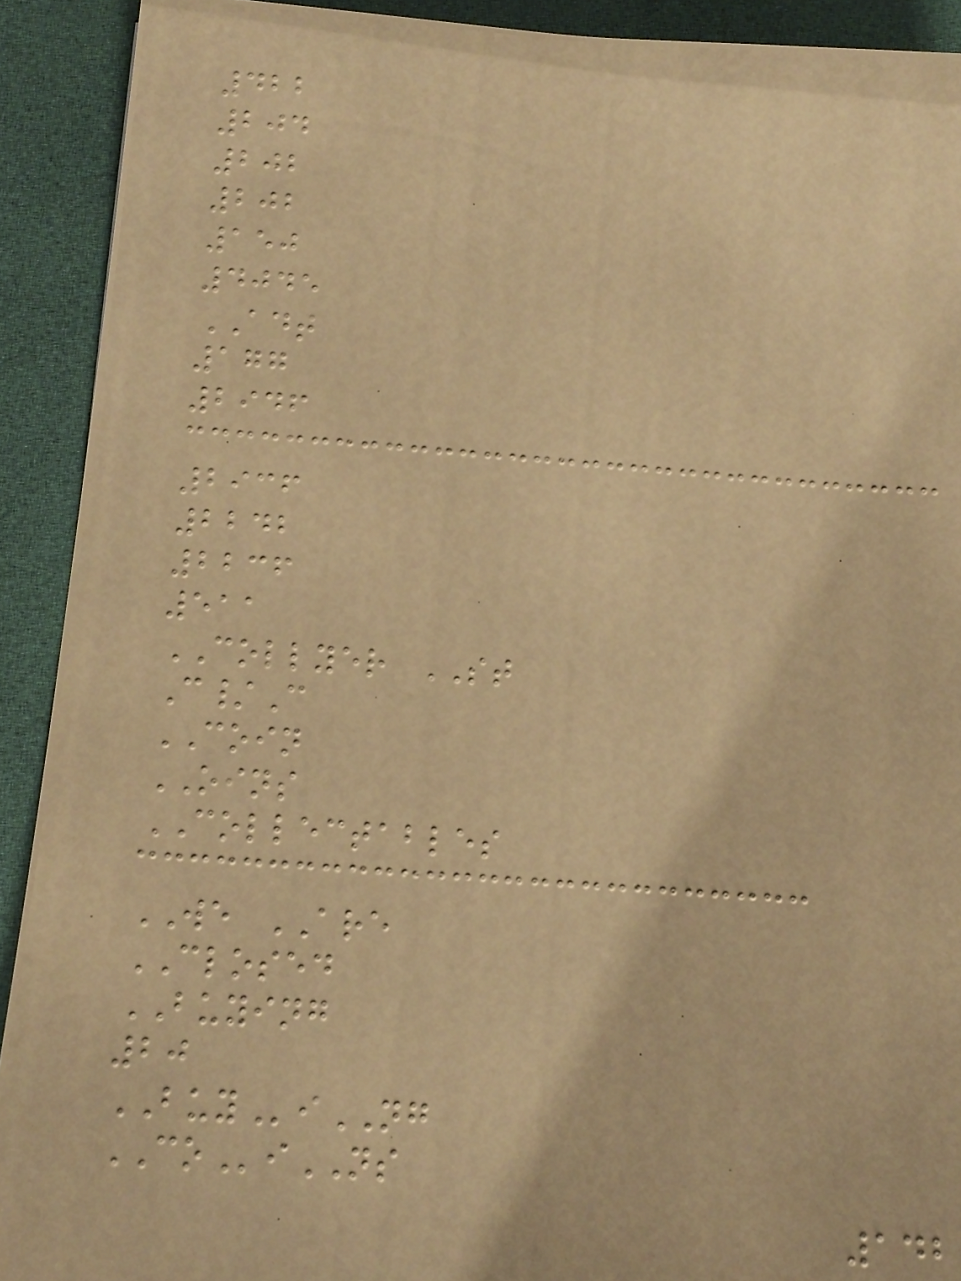422
204
202
202
150
4045
ADT
177
2946
2936
2242
2236
511
COLLYER ST
C/C
COIN
OINS
COLLECTABLES
WE ARE
CLOSED
BUYING
20
BUYiNG
COiNS
142
